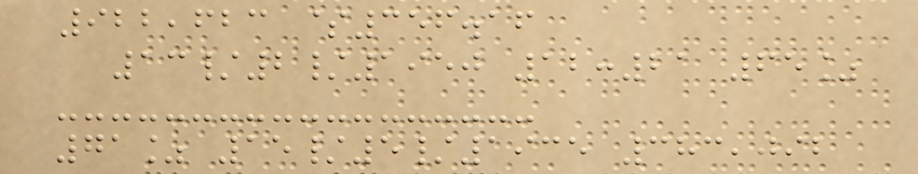922,623 $356.16
13/2/1950 12:21 65%
71% 15/5/1935 383,092
